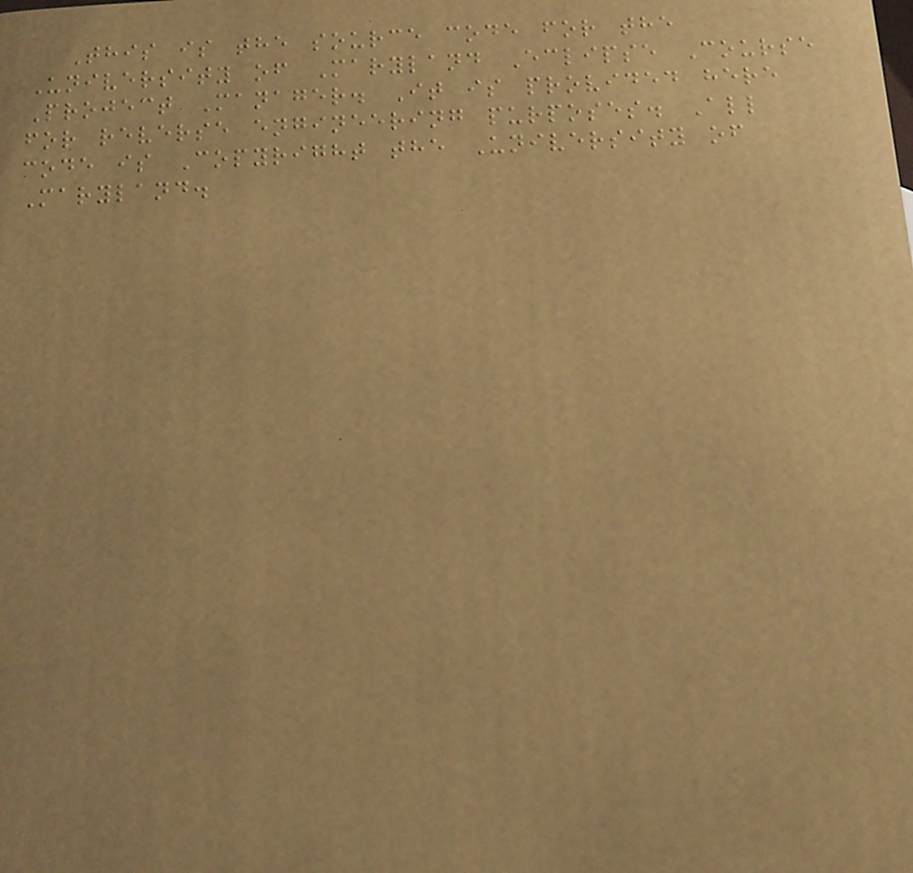This is the source code for the
University of Maryland Eclipse Course
Project Manager. It is provided here
for reverse engineering purposes. All
code is Copyright the University of
Maryland.
